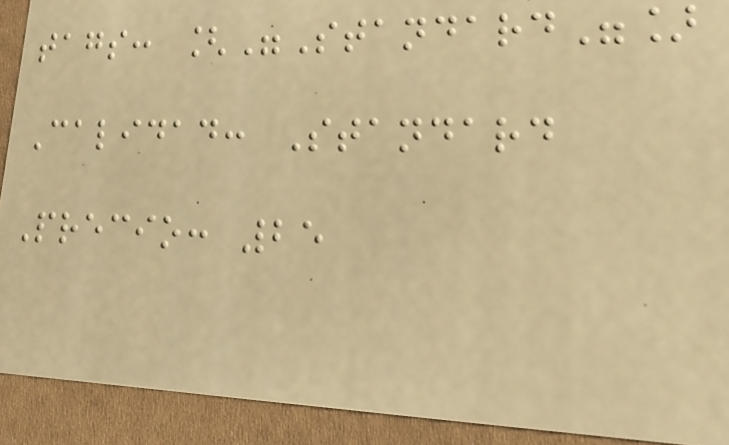tags: ["Standard"]
Calidad: Standard
Precio: 25
